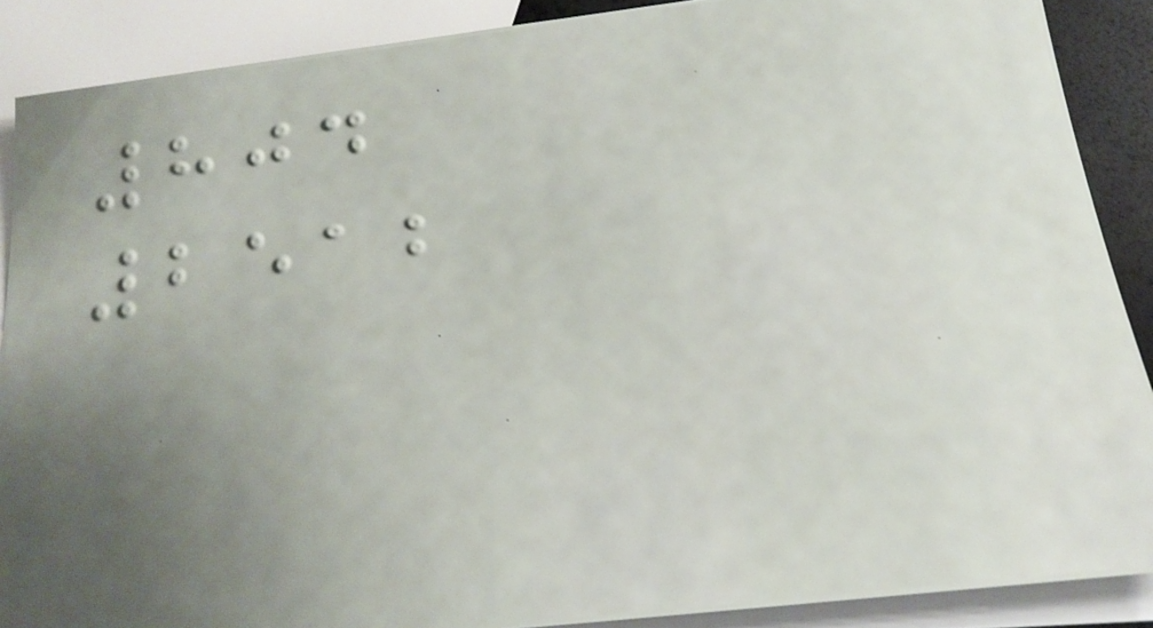804
2512
